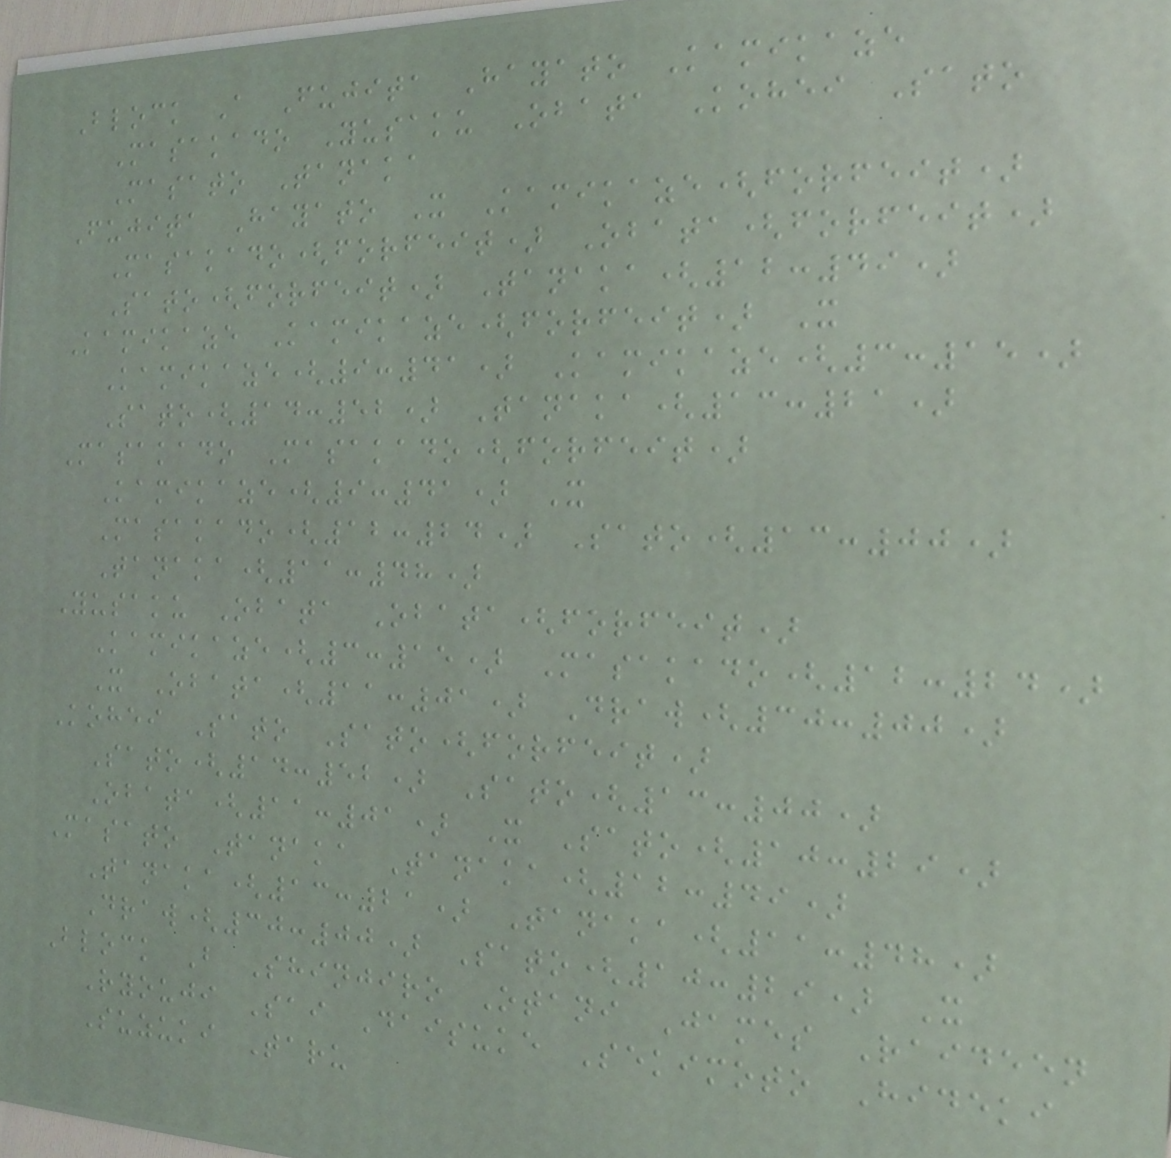Block A Fujita Hayato Kamikaze
Masakado Yusaku Obata Kohei Sato
Masato Tanaka
Fujita Hayato X Kamikaze(forfeit)
Masakado(forfeit) Obata(forfeit)
Sato(forfeit) Tanaka(12:49)
Kamikaze Kamikaze(forfeit) X
Kamikaze(9:41) Kamikaze(3:15)
Sato(14:52) Tanaka(13:21)
Masakado Masakado(forfeit)
Kamikaze(9:41) X
Masakado(12:24) Sato(13:00)
Tanaka(11:48)
Yusaku Obata Obata(forfeit)
Kamikaze(3:15) Masakado(12:24)
X Obata(11:01) Draw(30:00)
Kohei Sato Sato(forfeit)
Sato(14:52) Sato(13:00)
Obata(11:01) X Sato(10:29)
Masato Tanaka Tanaka(12:49)
Tanaka(13:21) Tanaka(11:48)
Draw(30:00) Sato(10:29) X
Block B Shinjiro Otani James Raideen
Ryouji Sai Daisuke Sekimoto Hideki
Suzuki Taru
